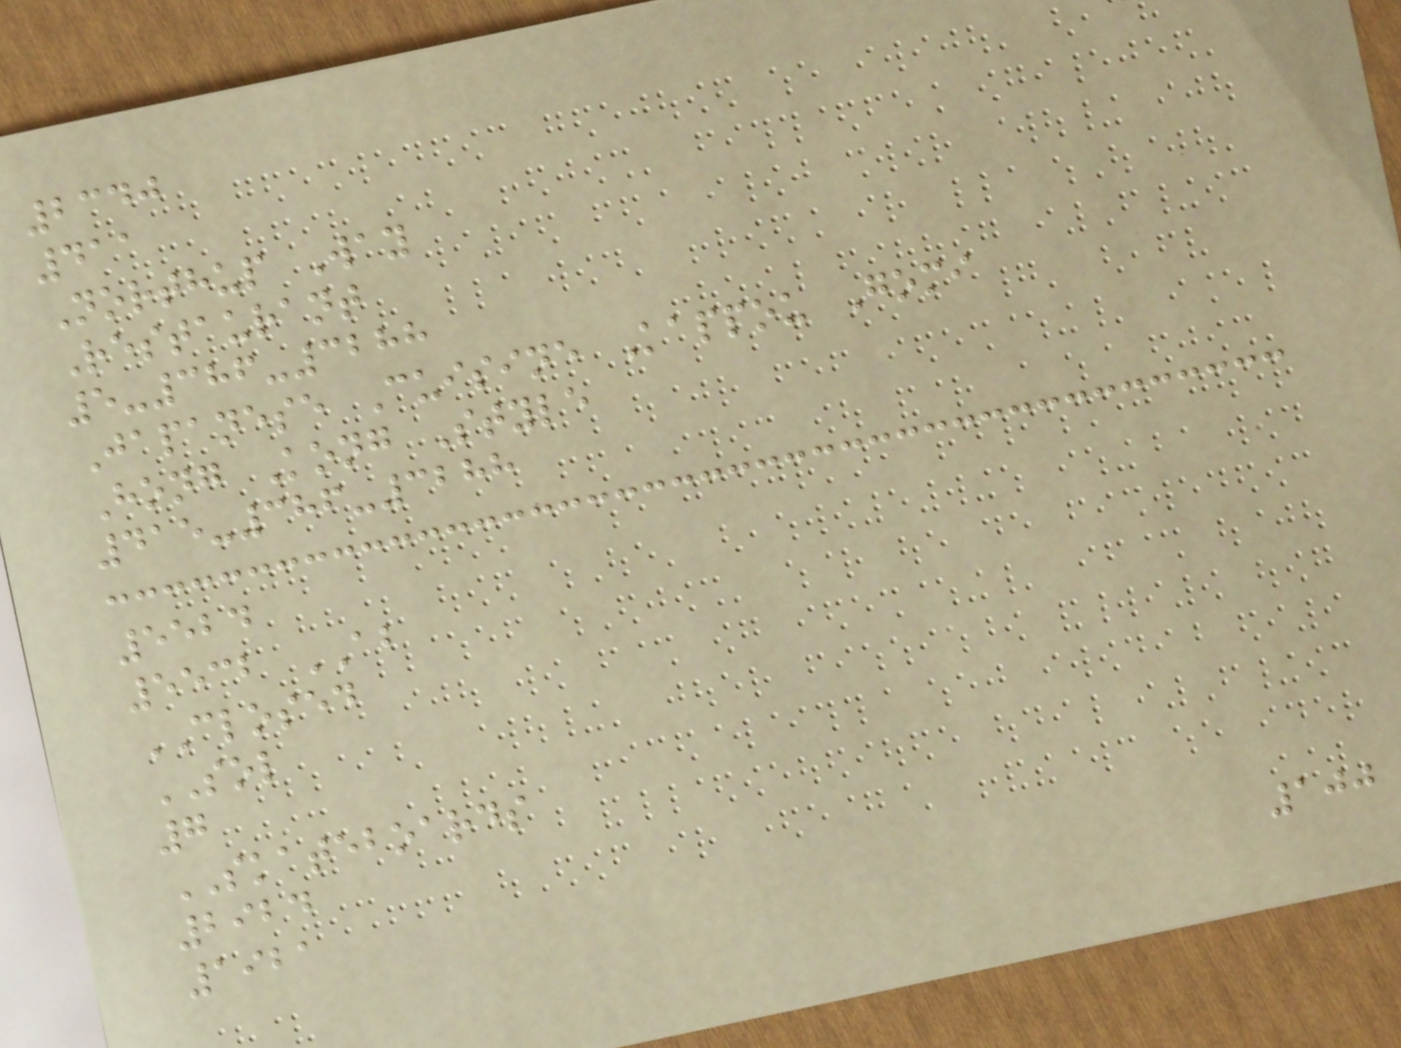2340
411
Northup Way
Restaurant
5-386-3288
Japanese Cuisine Kappou Gomi
Hong Kong Style
415-386-3288
5524
5532 AB
CLOSED
SOL
7
SKATEBOARDS
2924
1921
100
